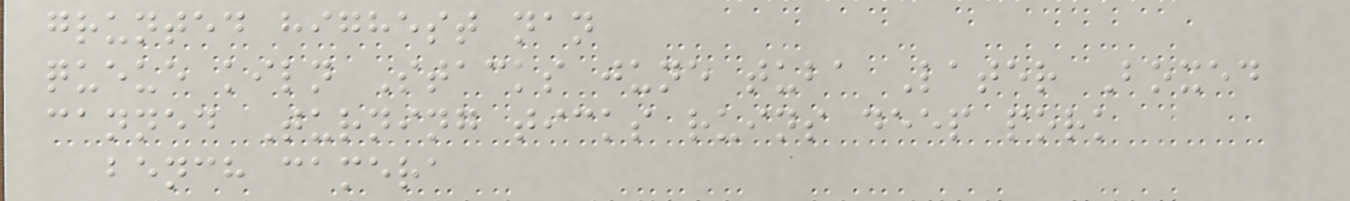grunted highest nan
queue kiln Stacks june tuba Later Boxed
canned Turning ticks ruins deep pork
bench camera
